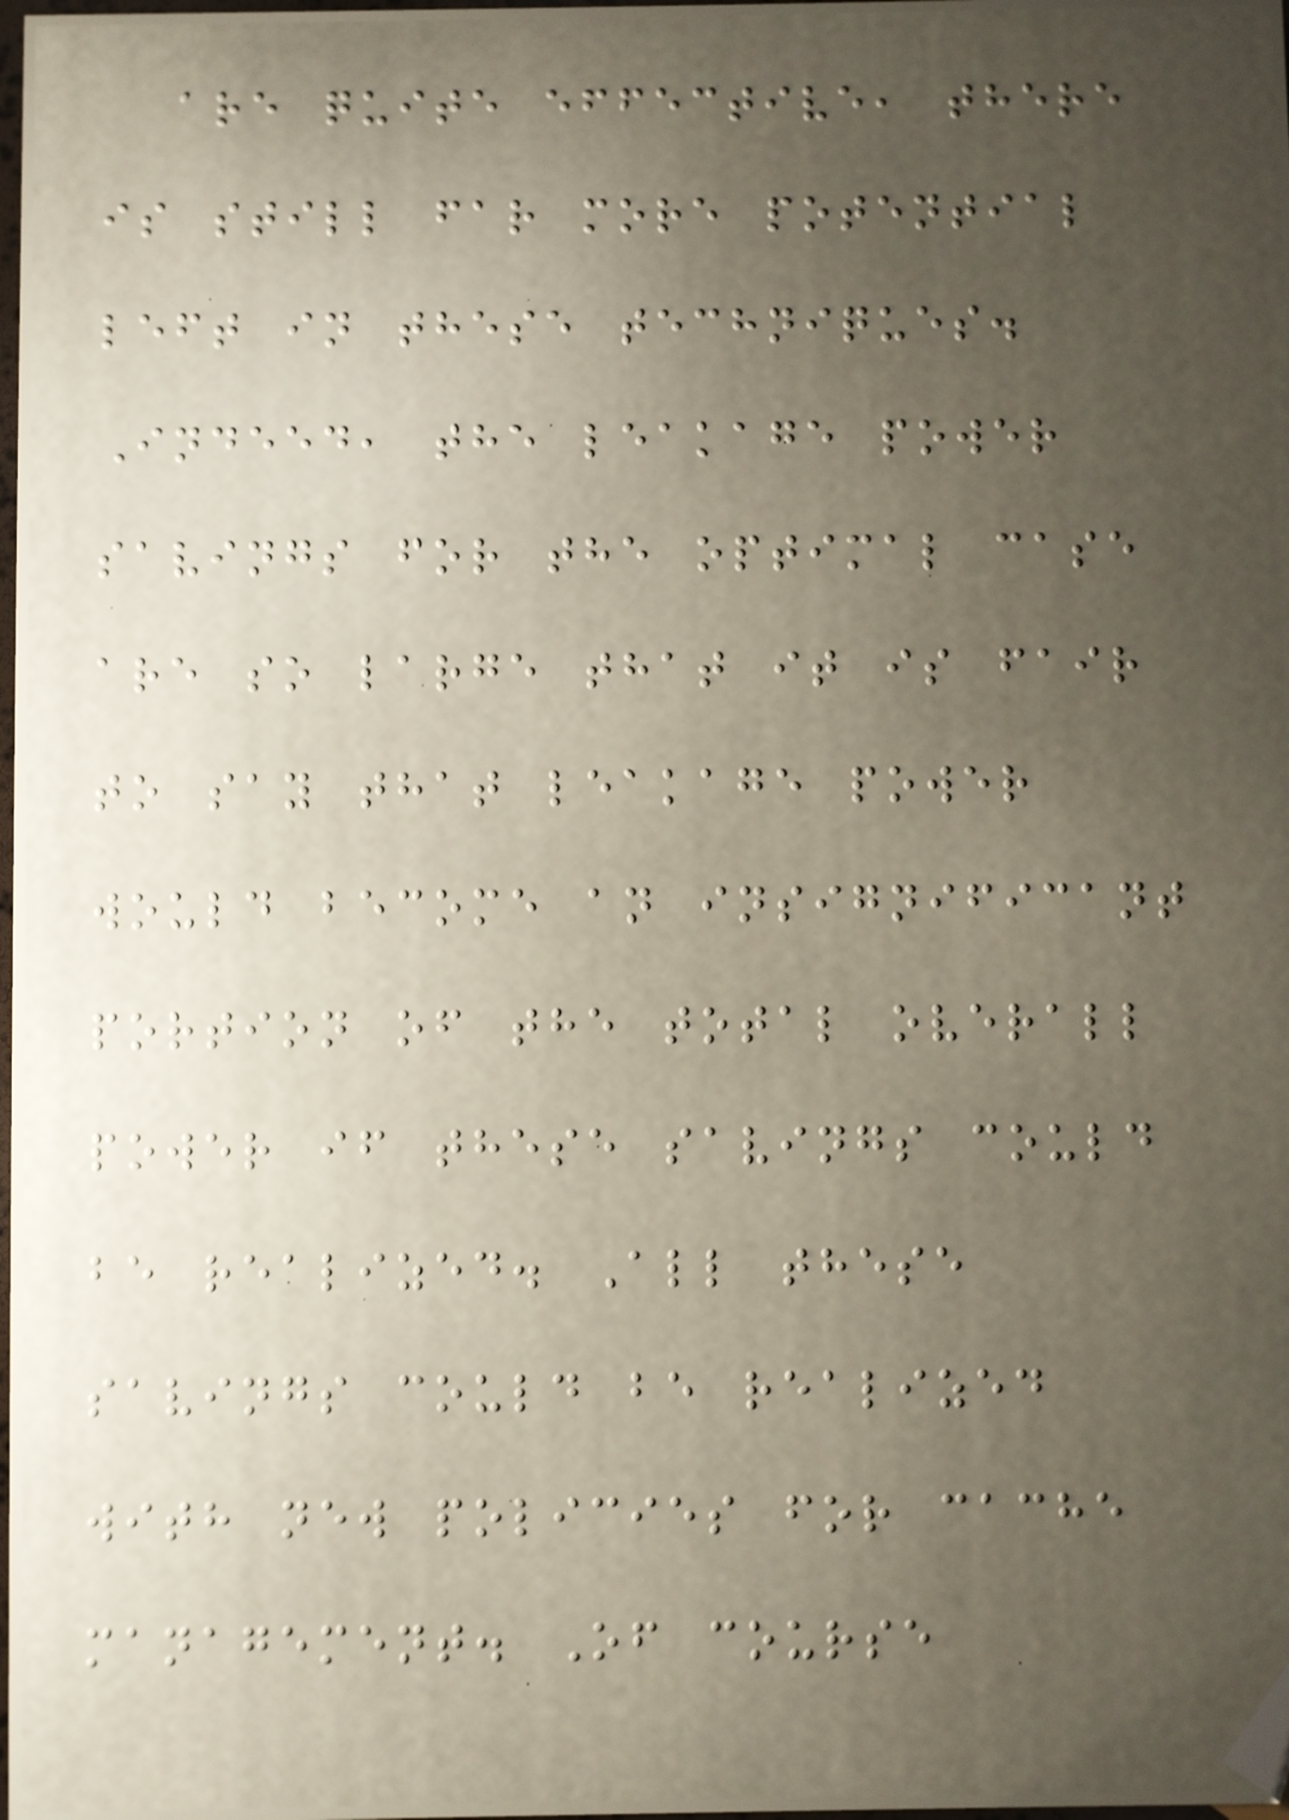are quite effective, there
is still far more potential
left in these techniques.
Indeed, the leakage power
savings for the optimal case
are so large that it is fair
to say that leakage power
would become an insignificant
portion of the total overall
power if these savings could
be realized. All these
savings could be realized
with new policies for cache
management. Of course
